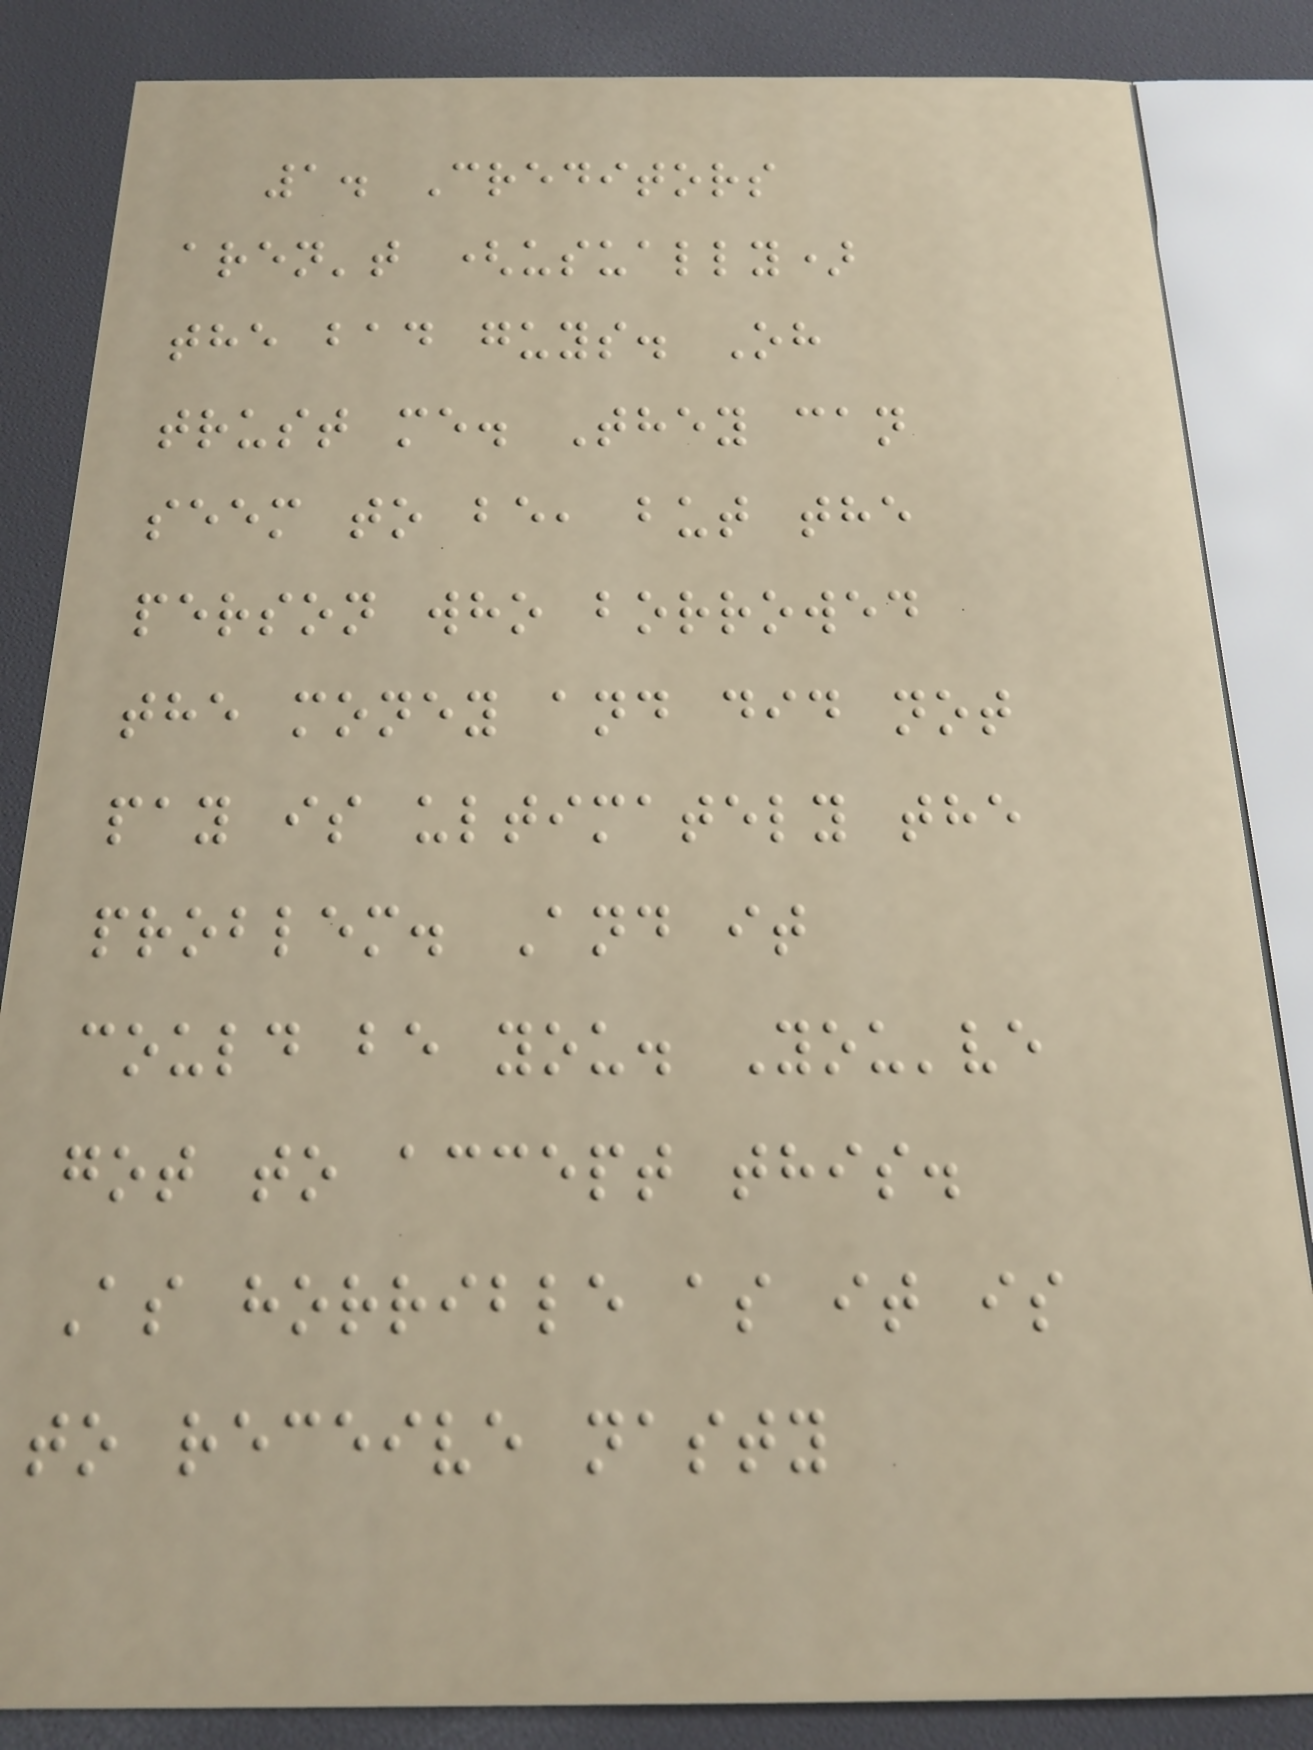1. Creditors
aren't (usually)
the bad guys. Oh
trust me. They can
seem to be, but the
person who borrowed
the money and did not
pay is ultimately the
problem. And it
could be you. You've
got to accept this.
As horrible as it is
to receive nasty
